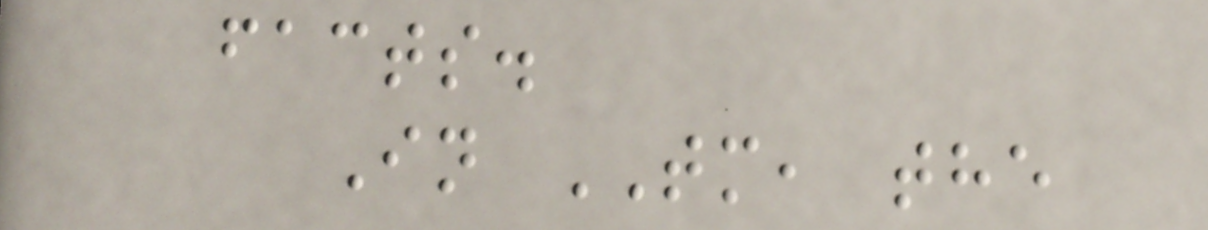facts.
In TM, the
